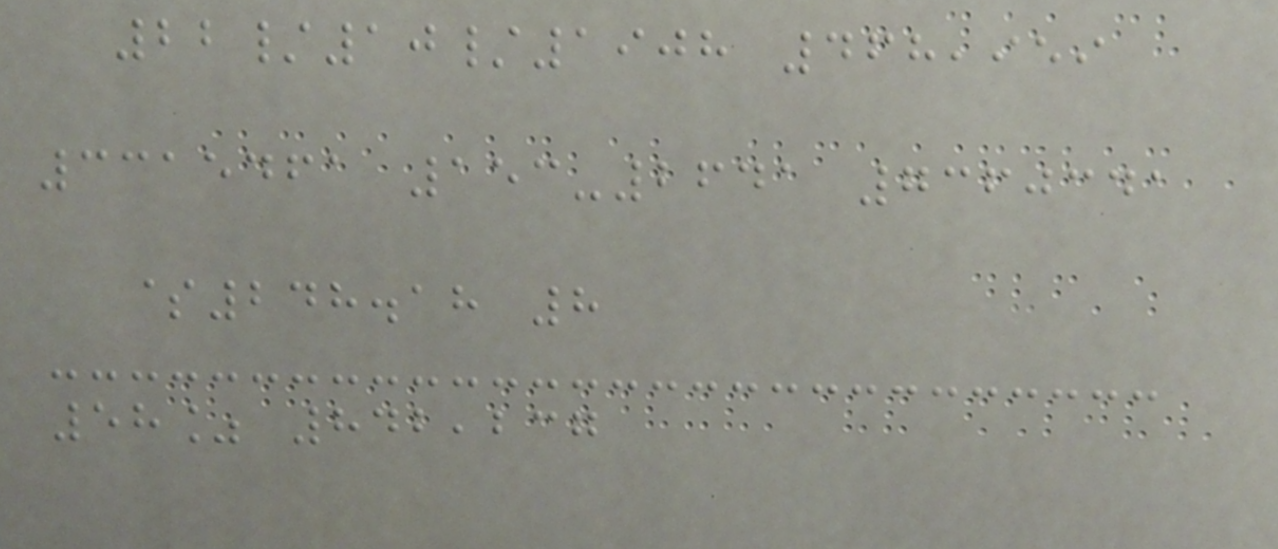22/10/1908 468,959
3315461 153-2641 7360341
$248.18 8
58% 842,237
